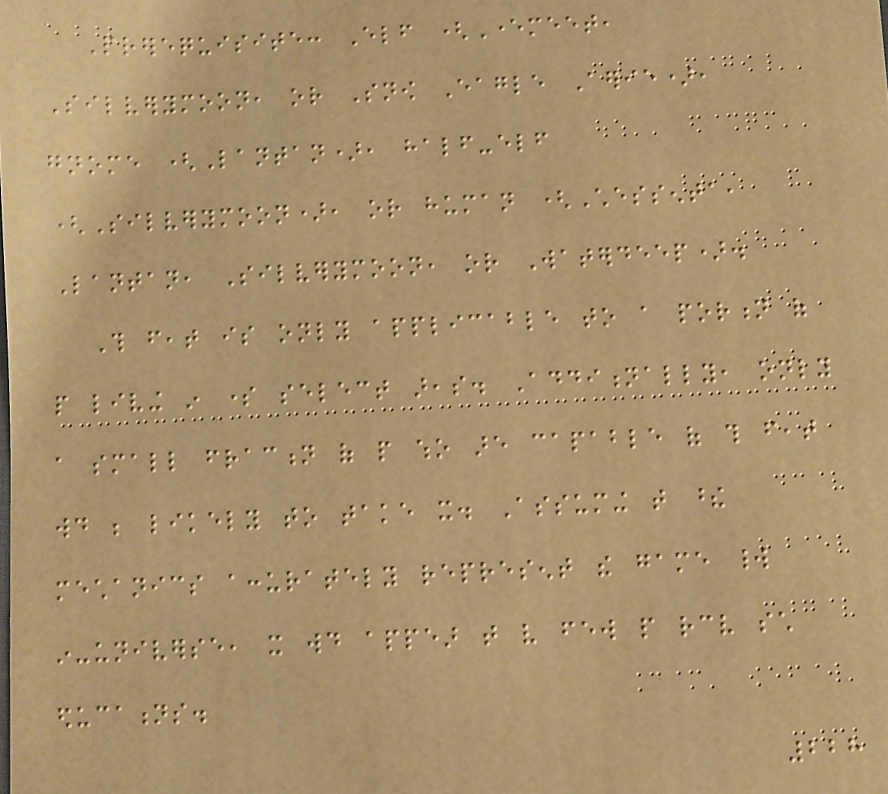Prerequisite: Elf (Evermeet,
Silverymoon, or Snow Eagle Aerie),
gnome (Lantan), half-elf
(Silverymoon), or human (Chessenta,
Lantan, Silverymoon, or Waterdeep).
This feat is only applicable to a portion of
people living in some select areas. Additionally, only
a small fraction of people who are capable of this feat
would be likely to take it. Assuming that these
mechanics accurately represent the game world
in-universe, it would appear that very few people receive such
educations.
228
